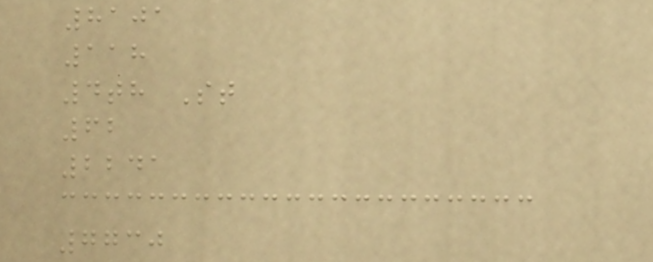8101
118
4th St
62
2241
7730
